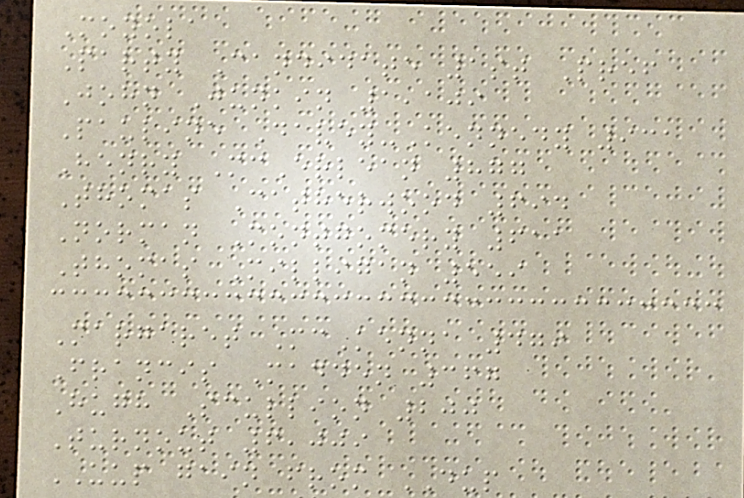Moyola
Party Candidate 1st Pref
John Junkin 1,109
Pauline Davey-Kennedy 931
Henry McErlean 877
Thomas Catherwood 694
Norman Montgomery 611
Thomas Milligan 559
Margaret McKenna 479
Francis Madden 367
Hugh Scullion 200
Turnout 6,009
UUP gain from DUP
